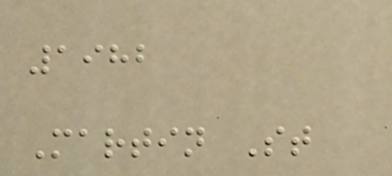1982
Martin St
